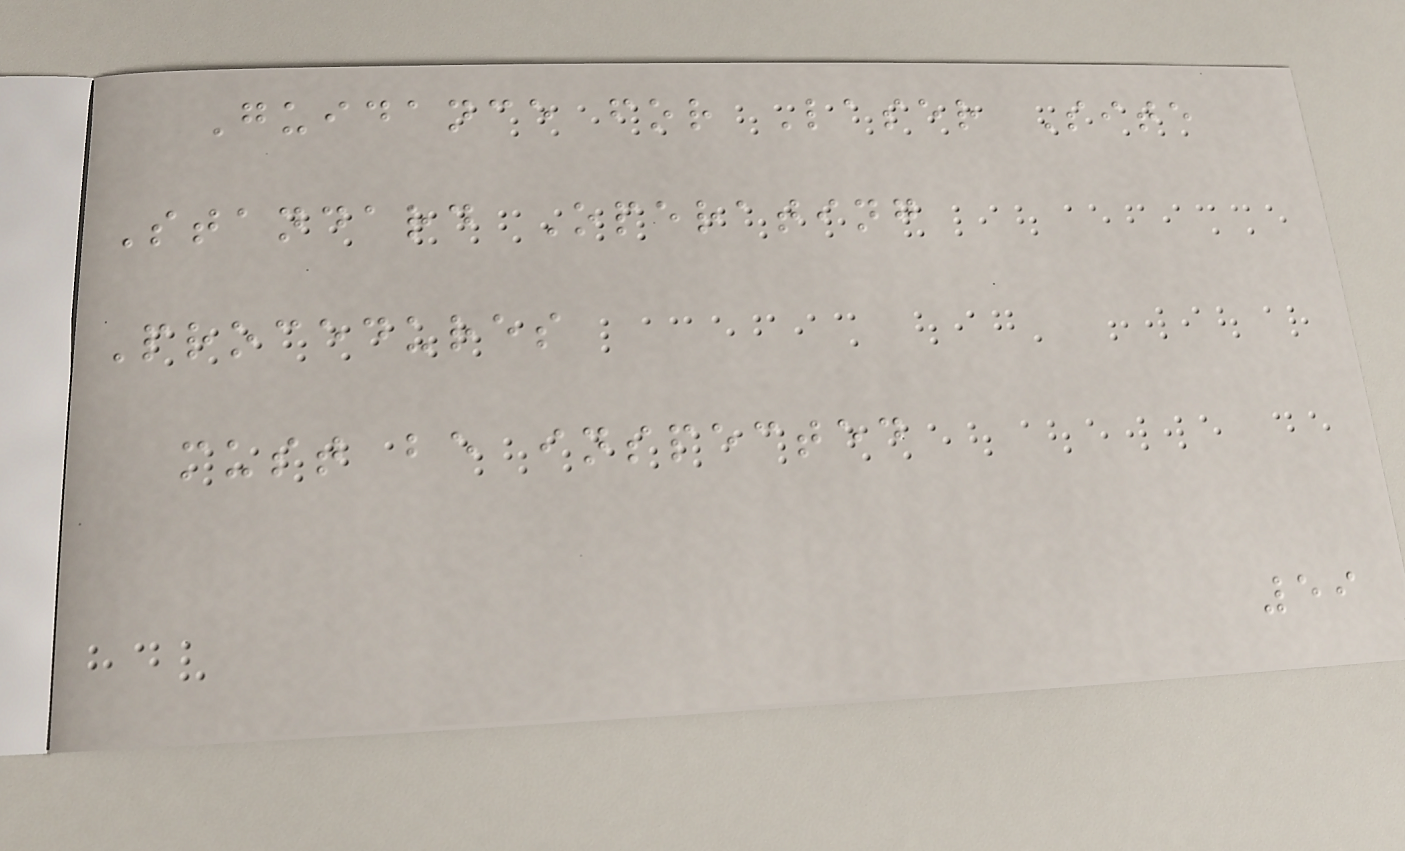Guidance for Laser Site
Standard Operating
Procedures
must be inspected
59
